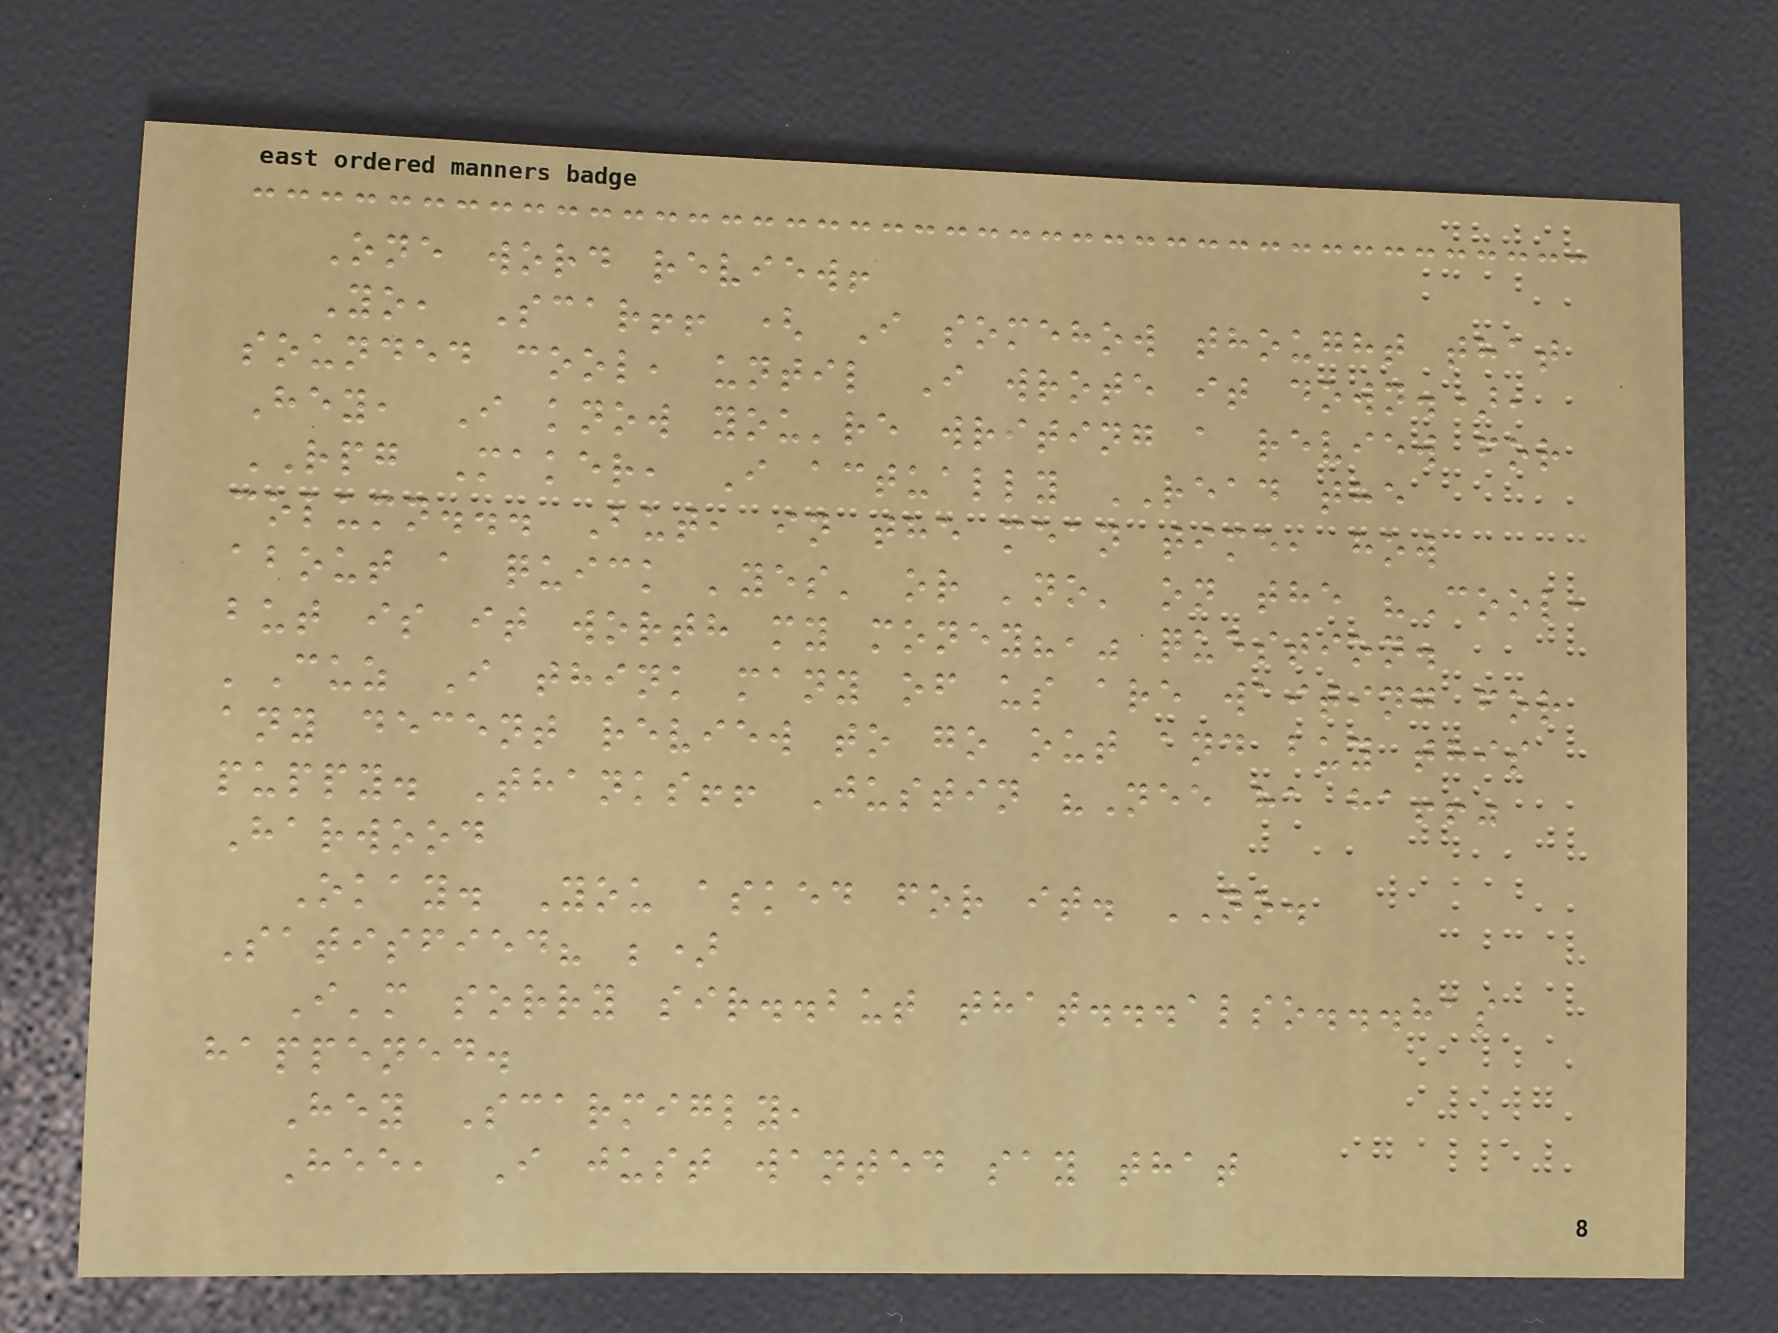One word review!
Yo, Scar!! ( I somehow thought that
sounded cool, until I wrote it down.),
Hey, I know you're writing a review for
RPG Maker, I actually READ the
column... But, in the mean time, how
about a quick 'yes' or 'no' on the "Cool,
but is it worth my money?," question.
'Cuz I think many of us are waiting for
any decent review to go out and buy this
puppy. Thanks!! Justin "Nee ha ha!!"
Harwood
Okay. You asked for it. NO.
Satisfied? ;)
I'm sorry sir..but that...also...has
happened.
Hey Scarmigly,
Hee, I just wanted say that
